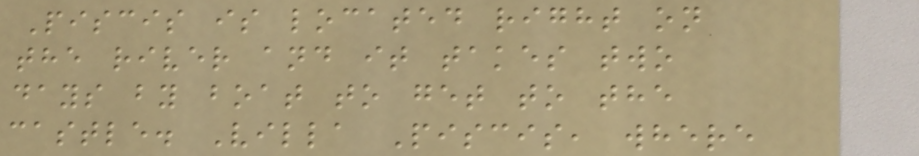Piscis is located right on
the river and it takes two
days by boat to get to the
castle. Villa Piscis, where
